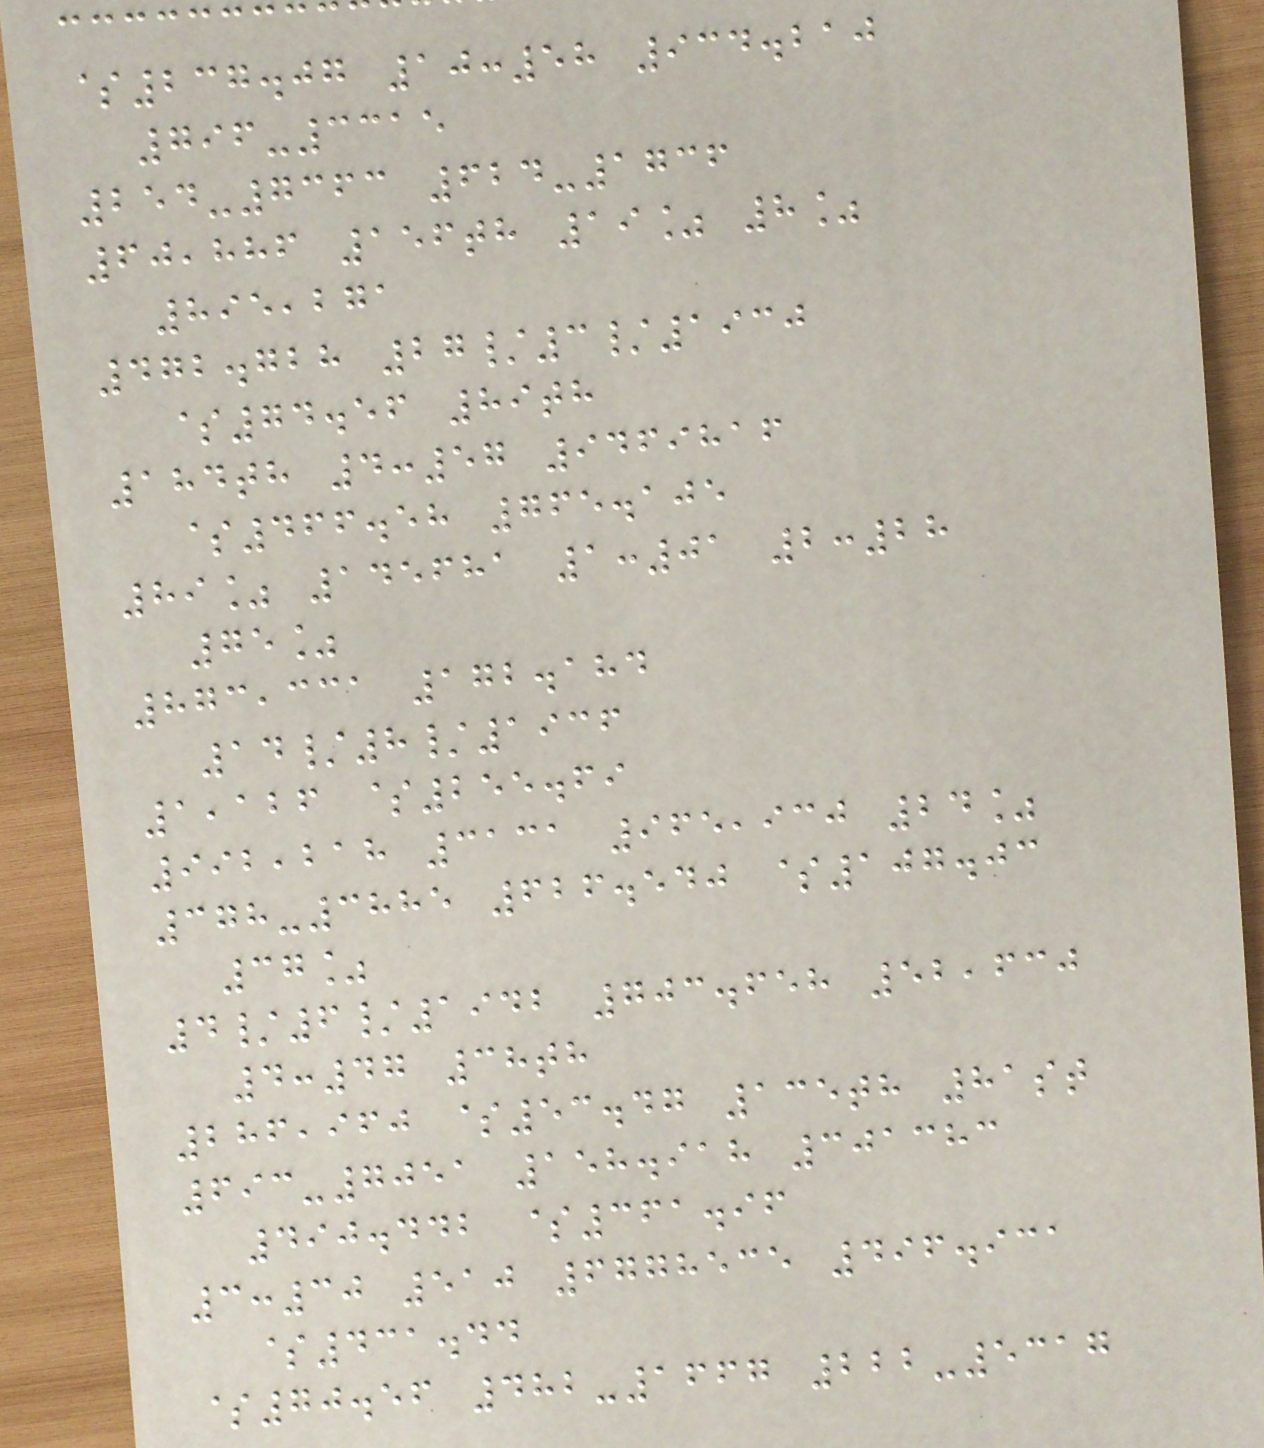$237.07 10:58 934.210
796-3315
254-7363 624-1736
60,886 156th 19% 8%
895,271
472.728 27/3/1930
$74.56 89th
184th 4:57 9469816
$466.58 765.105
89% 145681 1:01 2:28
75%
873,331 172.184
14/8/1936
1,126 $255.69
992,218 3131 965,930 24%
378-3885 626.540 $107.03
37%
4/6/1942 703.658 52,630
4:47 38th
286,960 $53.47 135th 81st
693-7051 158.918 301383
490.442 $361.96
3:30 510 6778535 496.931
$431.44
$70.56 482-1667 222-5317
